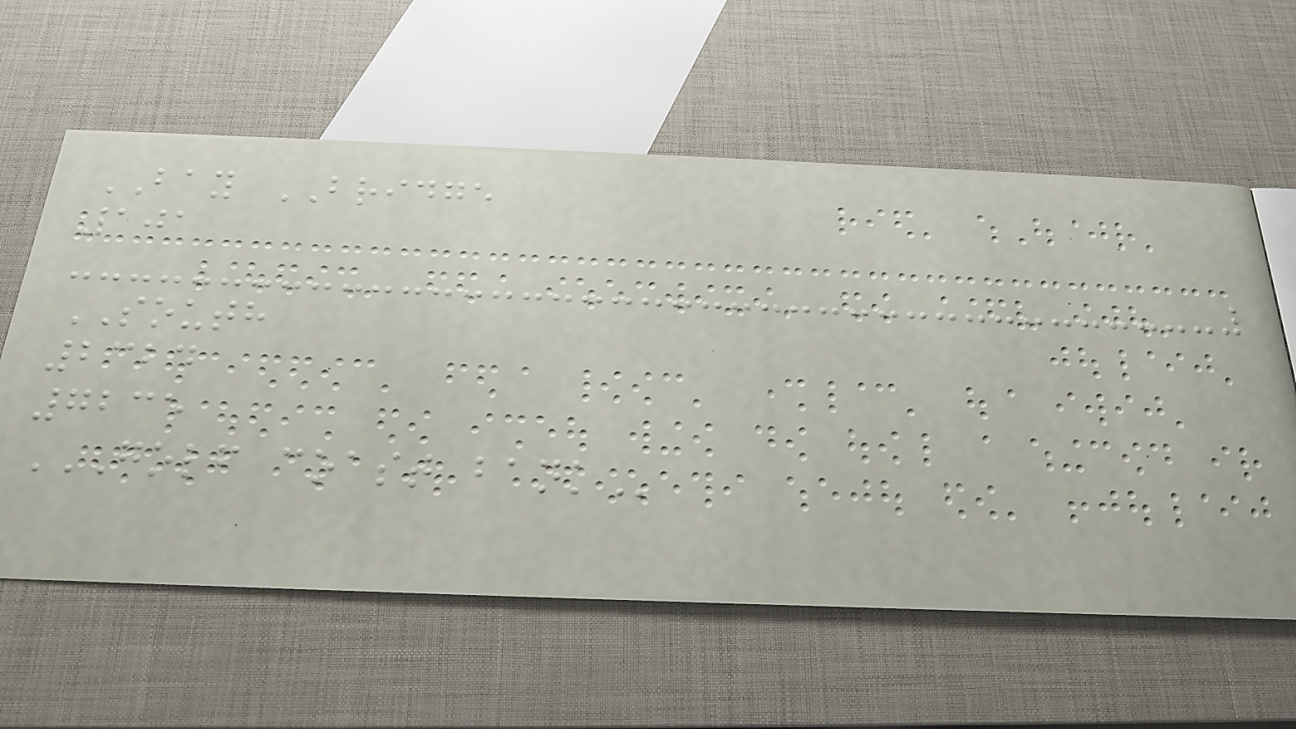BAY BRIDGE
101
SOUTH
2324
7235
GOLF COAST BANK
